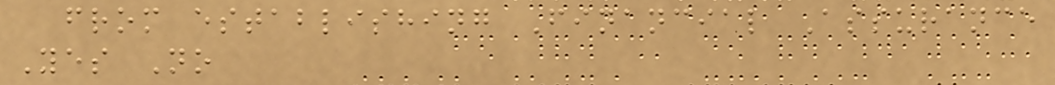from establishing Financial Assurance
Yes No
